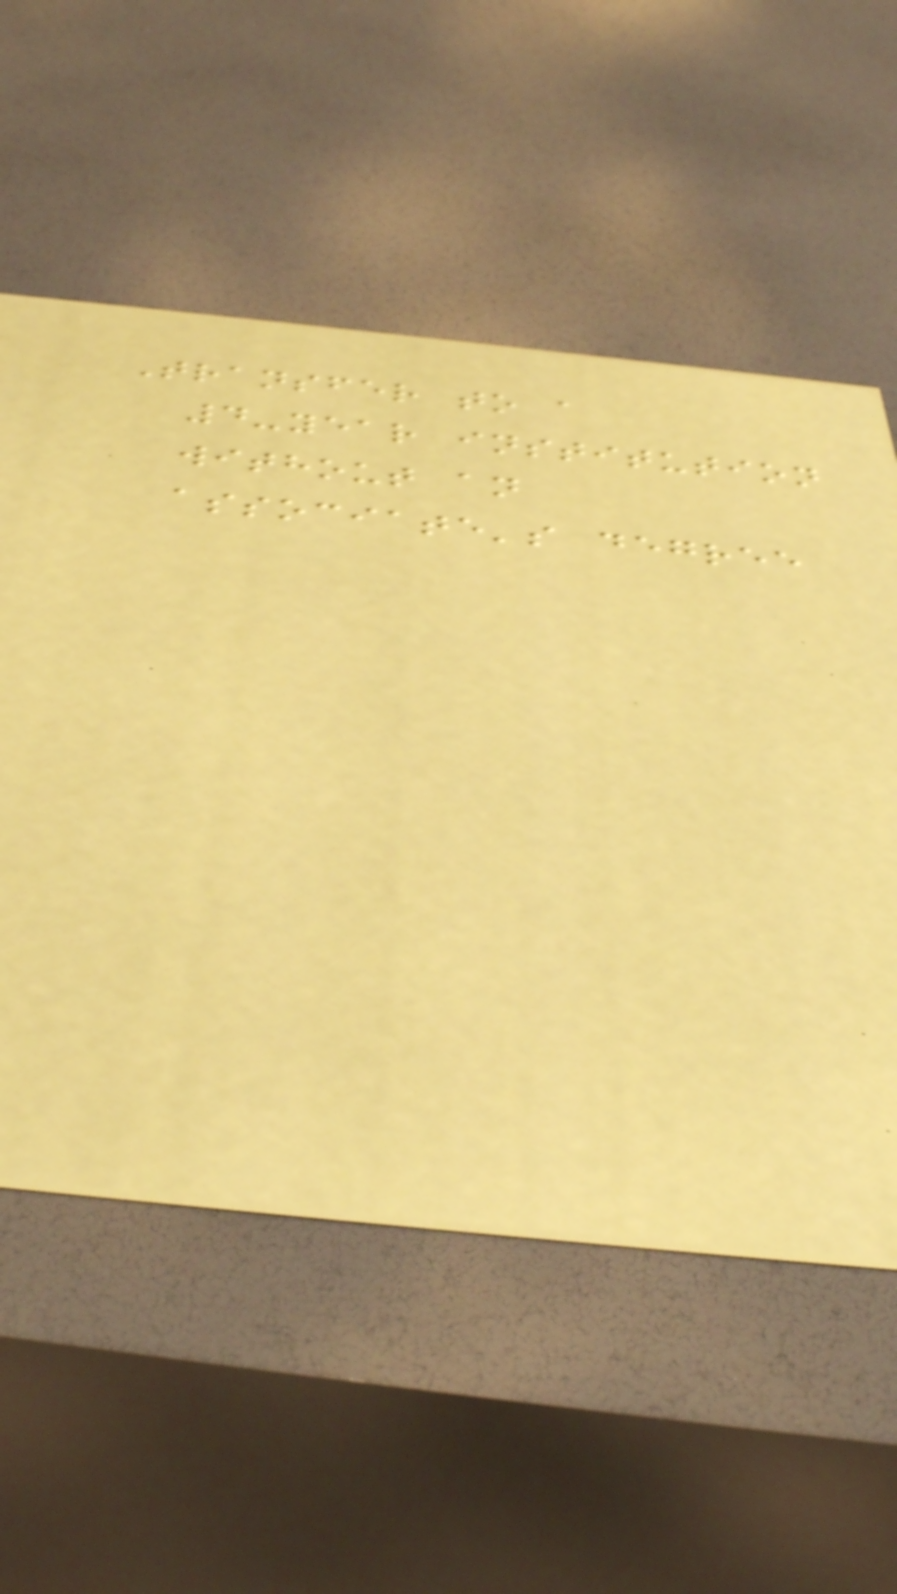Transfer to a
4-year institution
without an
associate's degree
